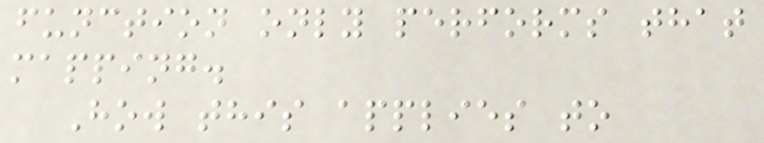function only performs that
mapping.
How this applies to
